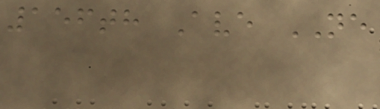156th Ave NE
